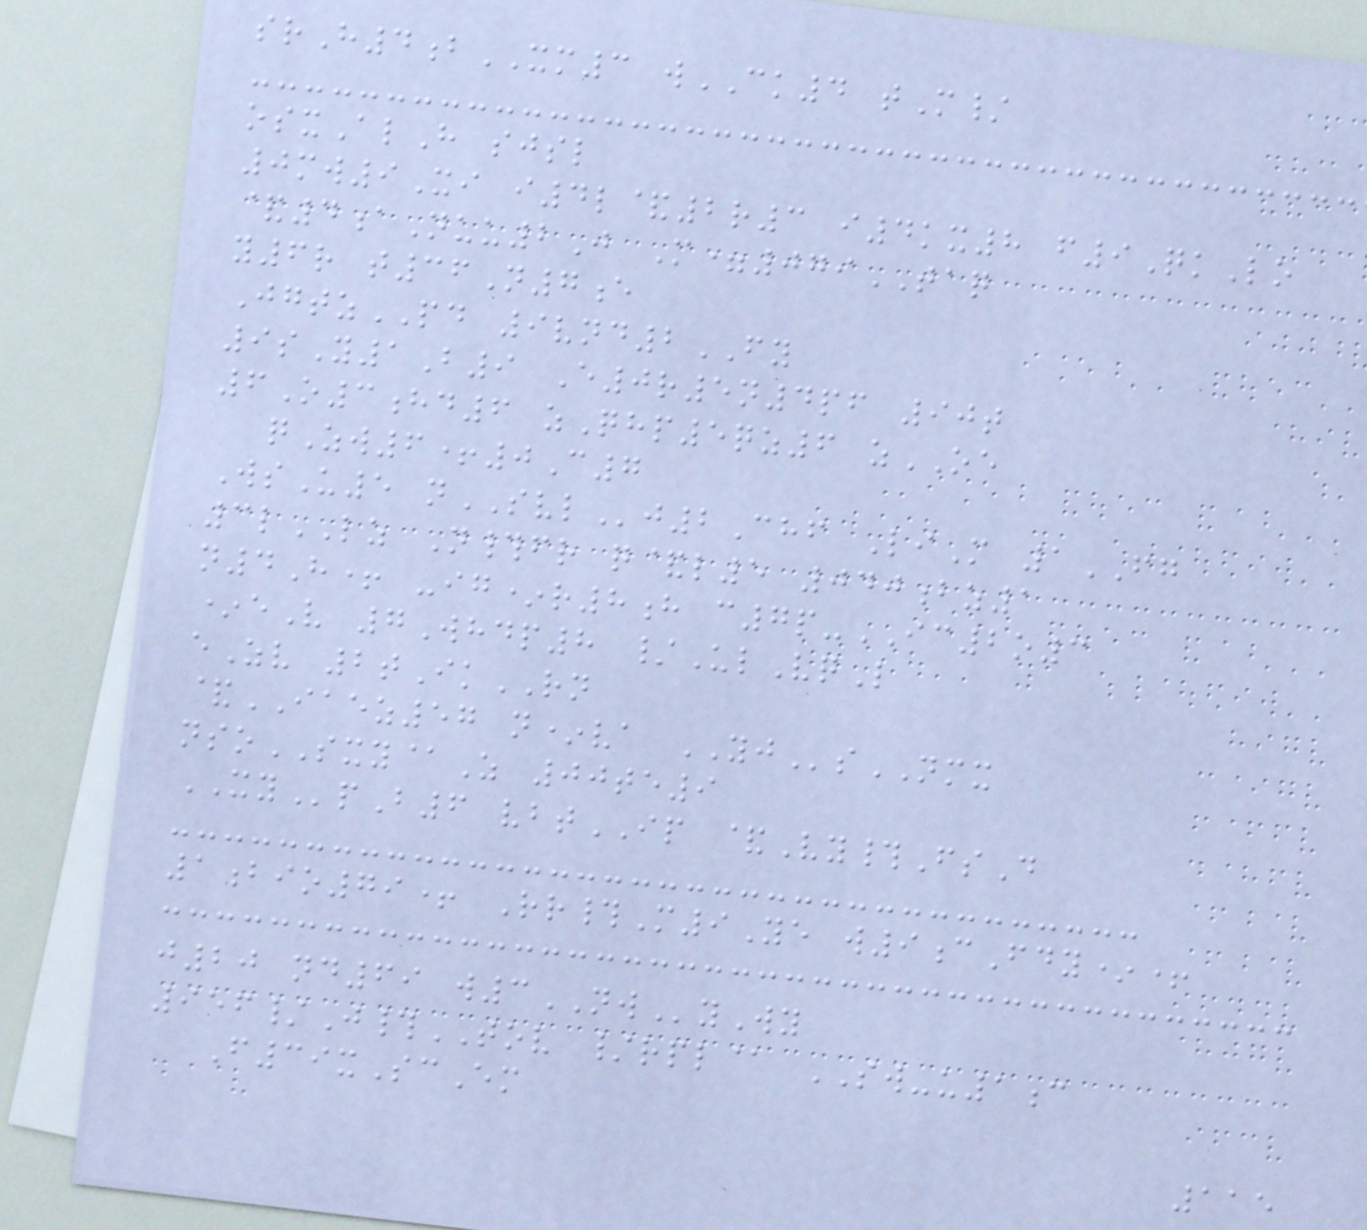srH4bXM3 wCK4 tM/
osxAlH sjsl
0mw9Xi i4l&2r3 i4kx8 f9QkLo
&4aNuu2J M=079TAQ
y6r t36N7e
JgtzPD 9vnd2FY
9sY1B9 E0r5n4pf 90t
6O3hd6 zQhp5qz6 zOE
qZw6+0C7
WsU5 nSVLj2Chf LiM 1FG
3lLZ N#fr q&l5 040bz1
n4H+ -ig*r8h c7p-IC2o3
*eV 7Whdp8 /UlVqL
eZv 2tIkRN
&IAEZ57 n*va YJsNMX
nsoSXY@Z 00te9
XYpB6 vbtIP &Vy#FsD
1bio79+ Rr#M9Ye w9cFdy*+
j20 nd69 w3NWyWy
956/J#TOV /rpl@ SW-u1c
F39xScEm
115
